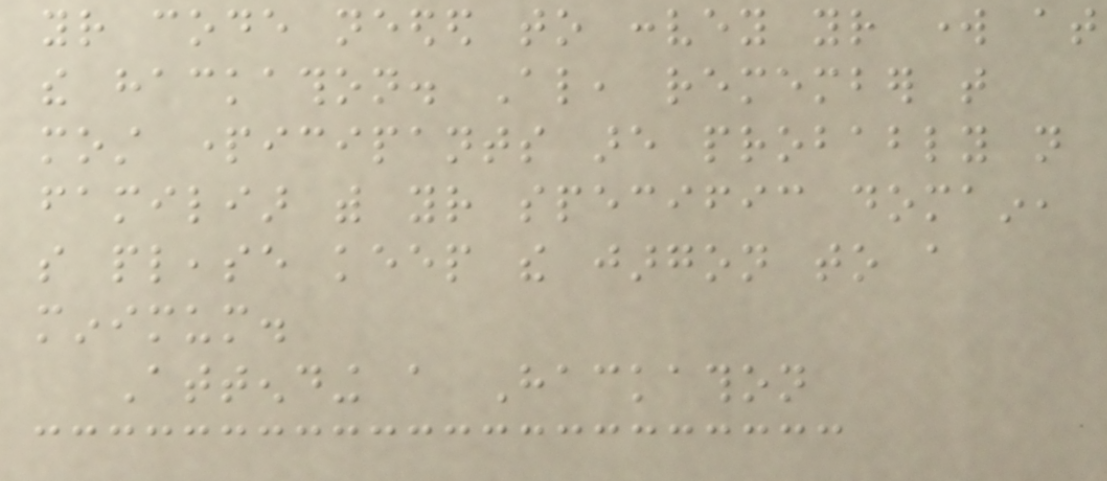your code needed to convey your work at
the hackathon. Also, remember that
most participants are probably not
familiar with your specific domain,
so please keep the jargon to a
minimum.
Attending a Hackathon
